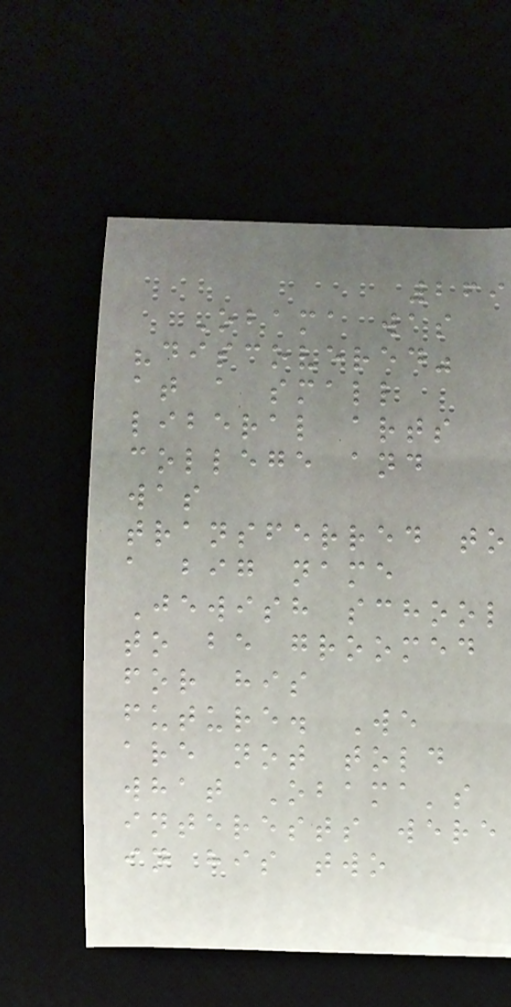269
Obama was
"discovered"
at a small
liberal arts
college and
was
transferred to
a big name
Jewish school
to be groomed
for his
future. We
are not told
what Obama's
interests were
in his two
